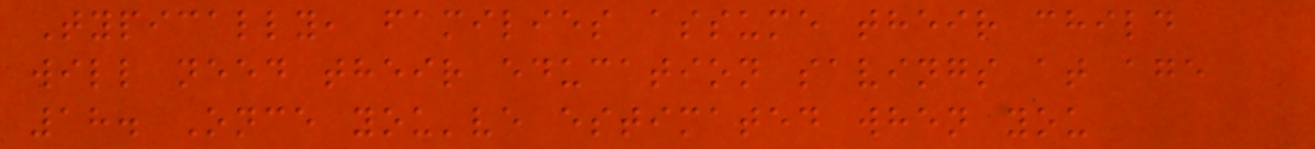Typically, families assume their child
will need their education savings at age
18. Once you've estimated when you
